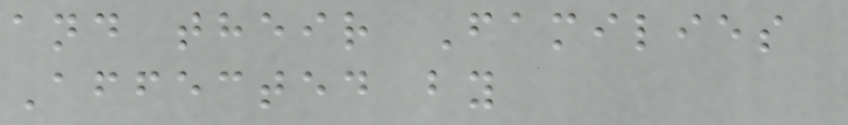and their Families
Affected by
